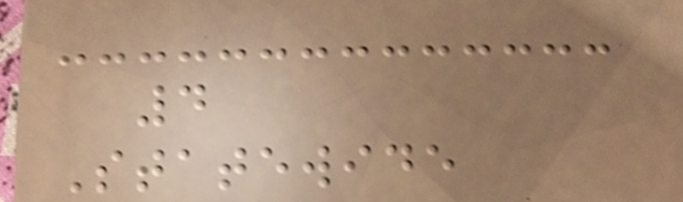4
Statewide
